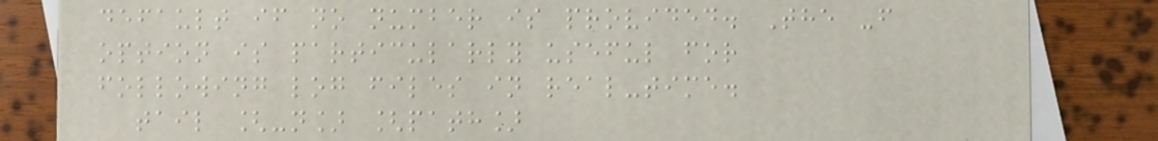default if no number is provided. The -f
option is particularly useful for
following log files in real-time.
tail [-n] [path]
